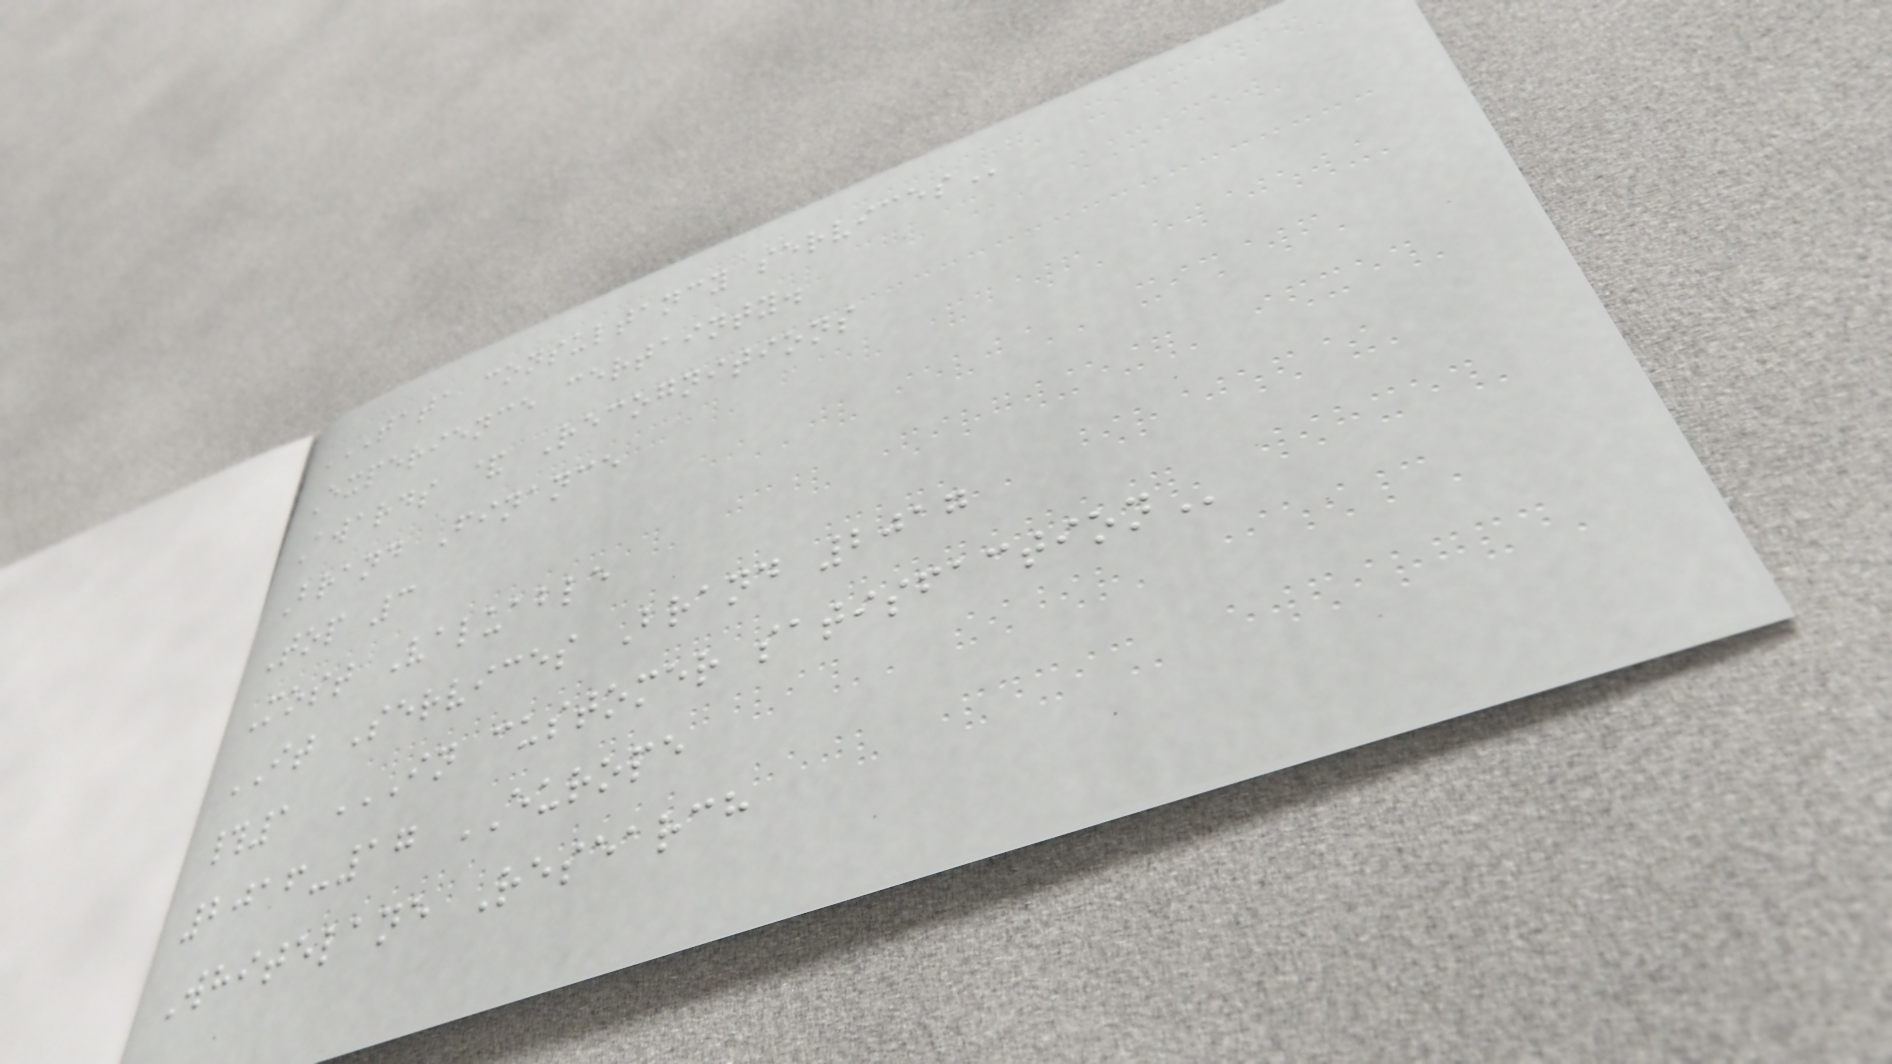TATA CONSULTANCY SERVICES
Experience certainty.
Awards & Recognitions
Brand Finance
Top 3
Most Valuable
IT Services Brand 2017
#1 IN CUSTOMER SATISFACTION
2016-17 EUROPE
Whitelane Research
